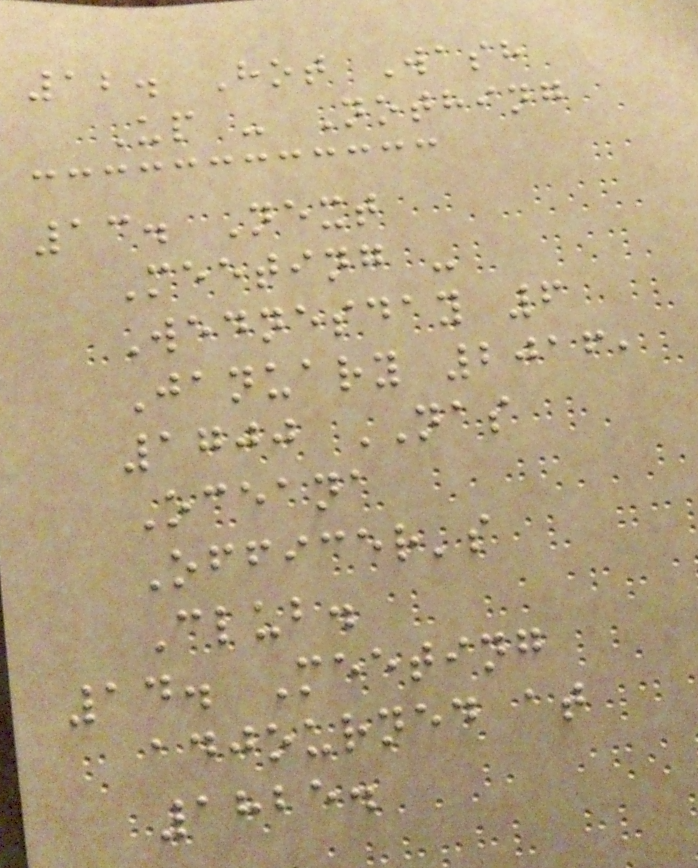12. Hot Wash
Up - Nothing
13. Next
Meeting -
Wednesday 6
January 2016,
1700 NAS
Oceana
Officer's
Club.
14. Meeting
adjourned at
1825.
